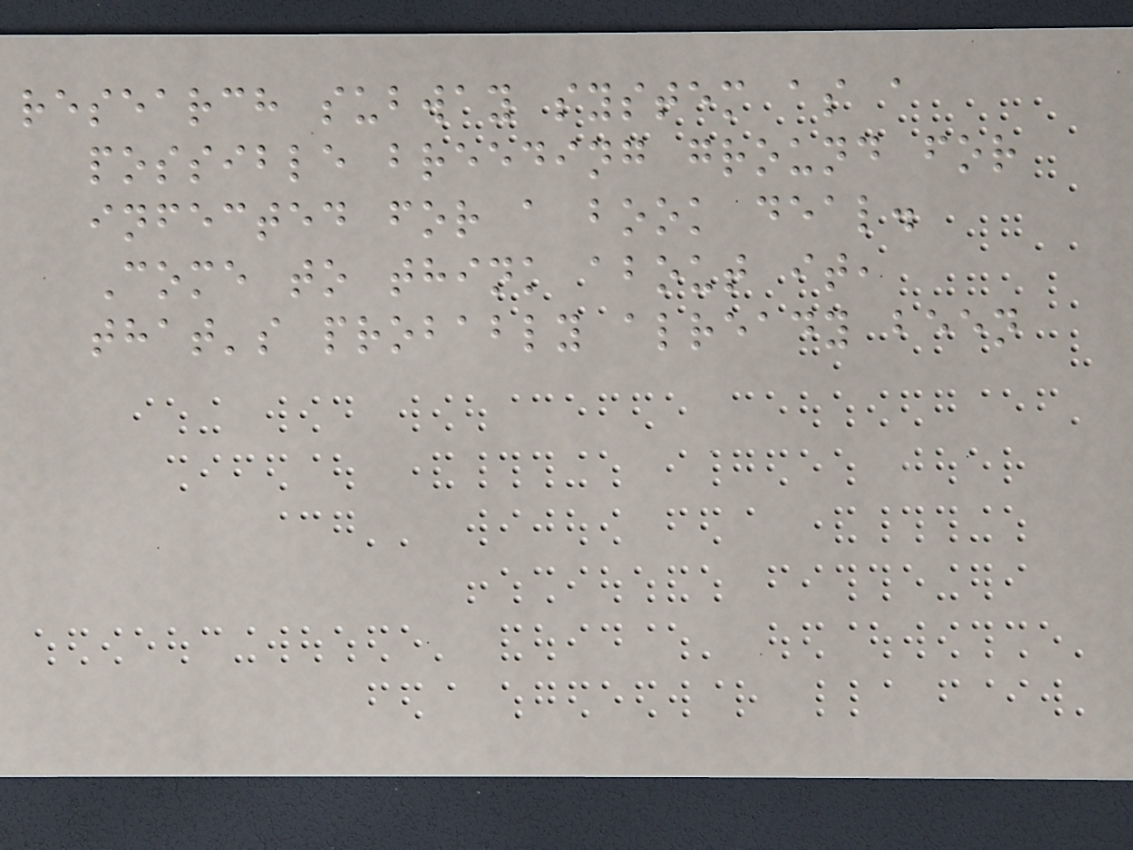research subway system as a
possible breeding ground for
infected for a book deal.
Come to think about it,
that's probably already been
